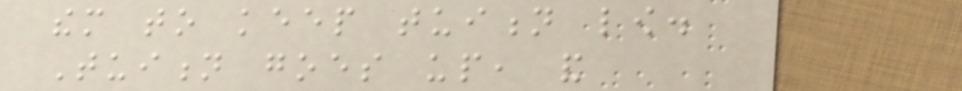them to keep tuition low.
Tuition goes up, and
